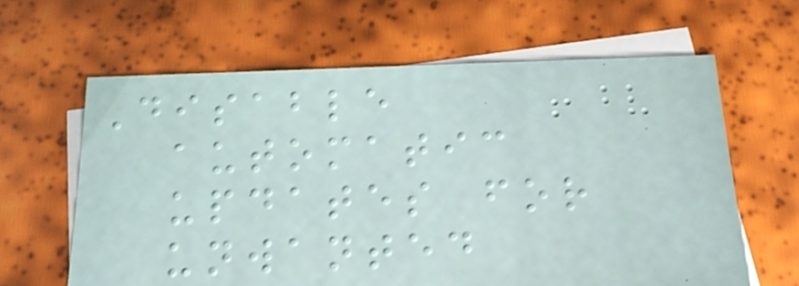Disable
automatic
updates for
unwanted
